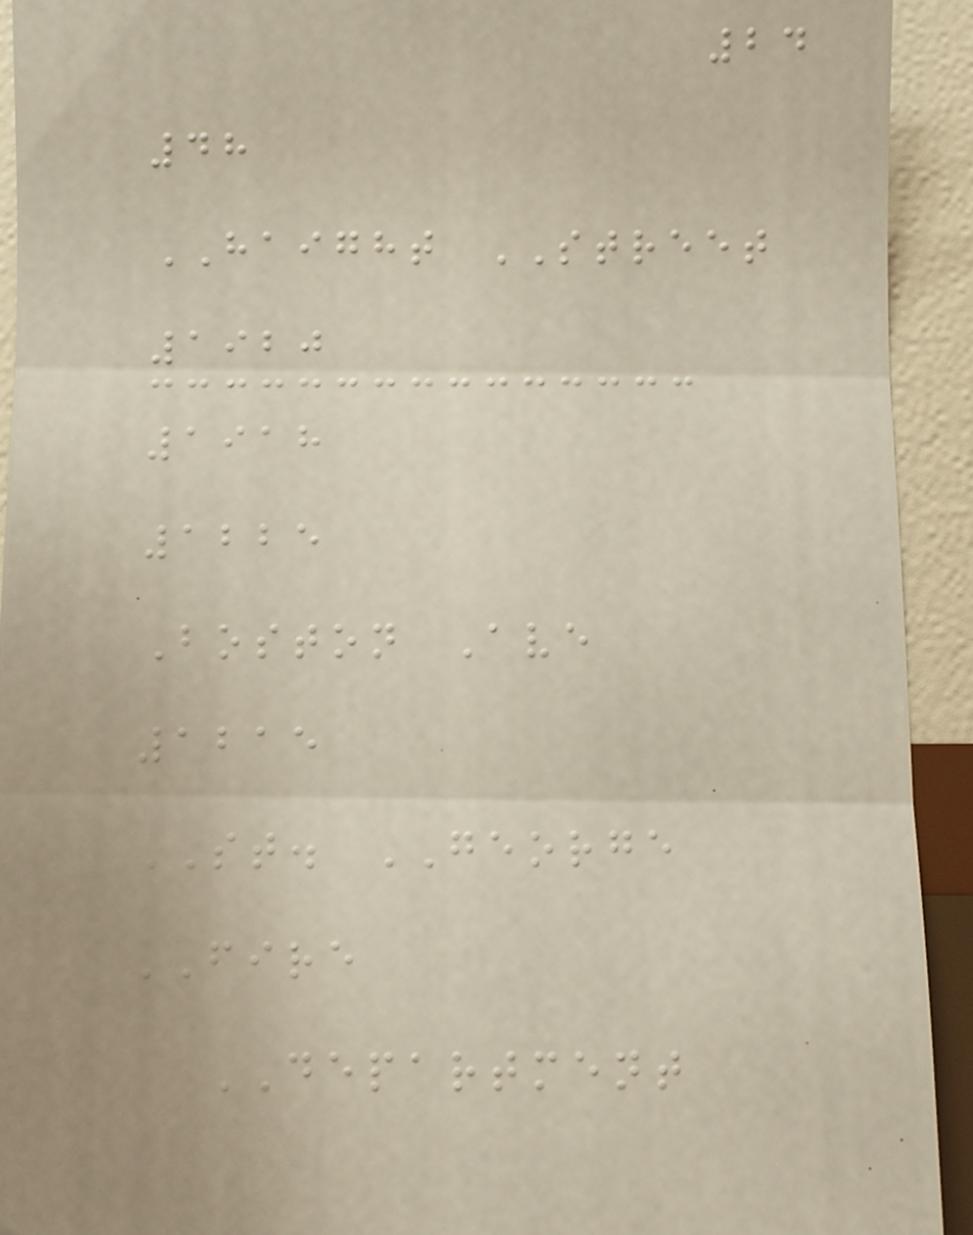24
48
HAIGHT STREET
1920
1918
1225
Boston Ave
1215
ST. GEORGE
FIRE
DEPARTMENT
